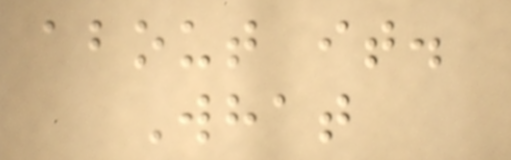about it.
What
